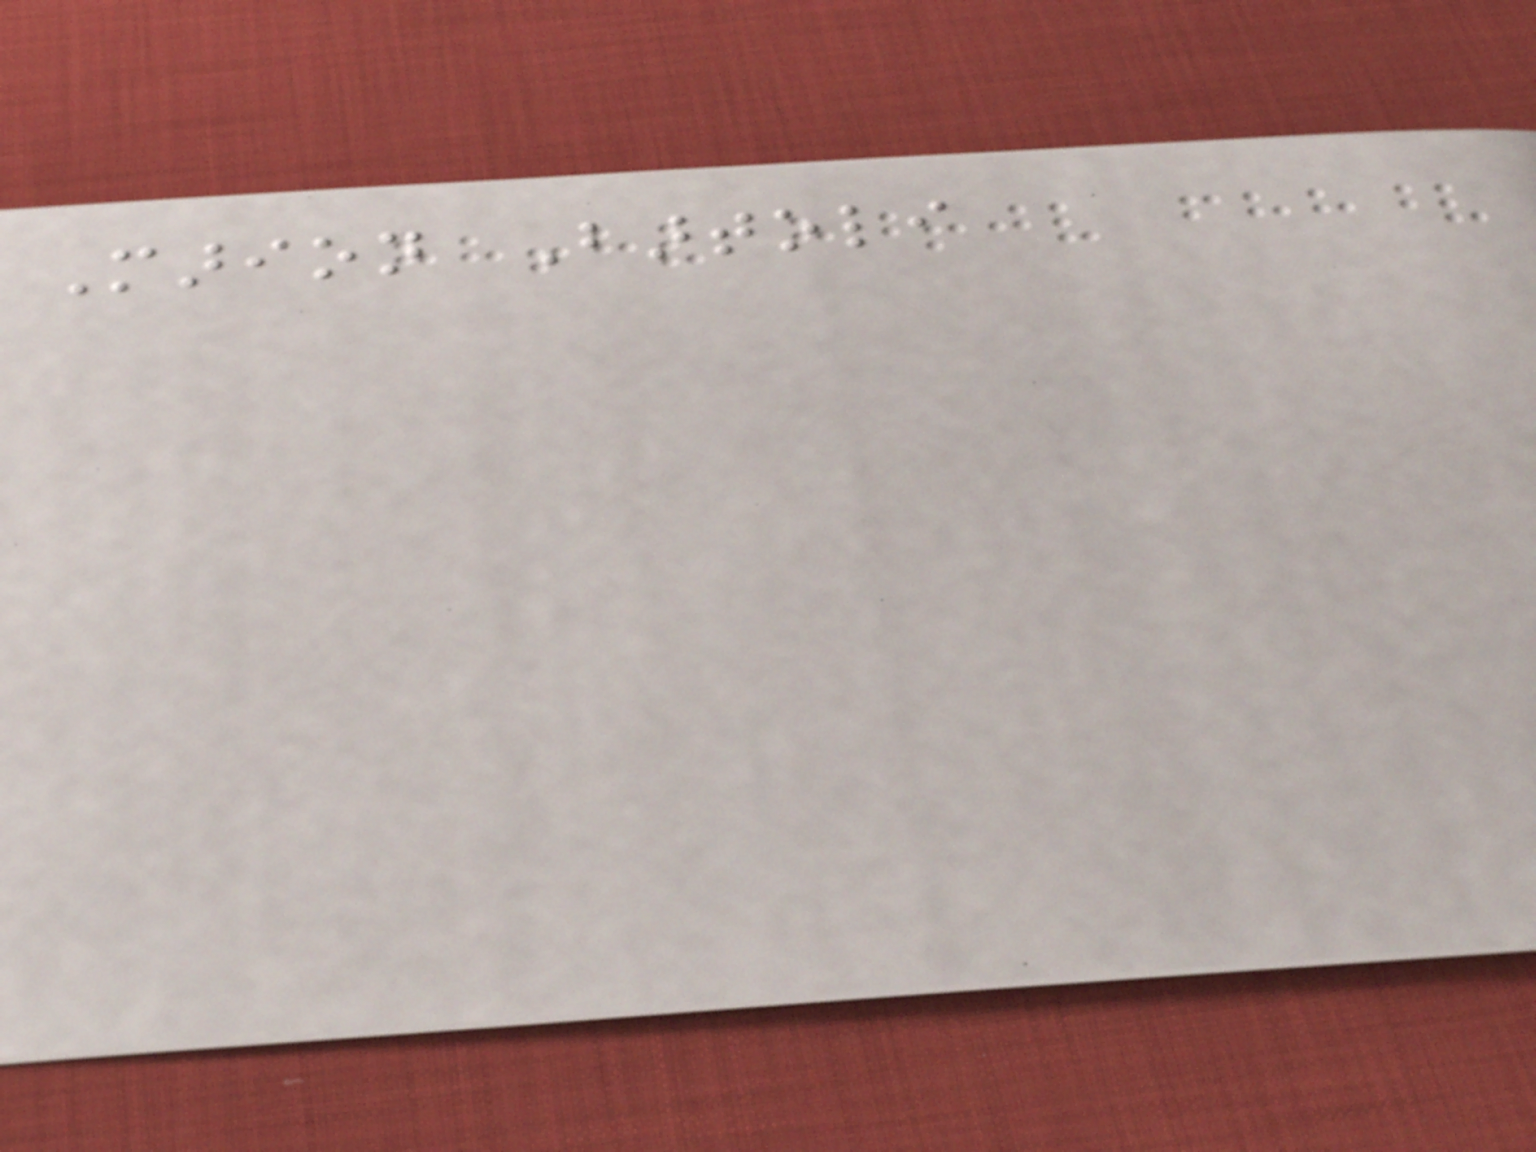Marion Bartoli
